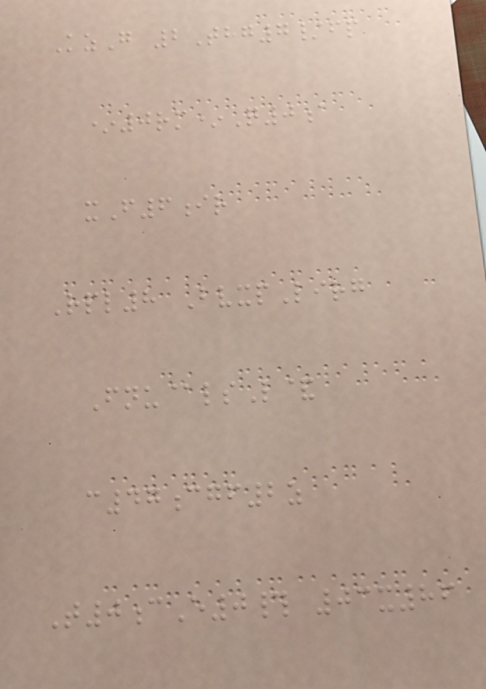KzG 2Thg7/fp
*0rm*Q0a
xF6ir
Rpl8 BvxpLirg
Fnu@lsL&
c47cgf2z
T0cE0# 03x86
